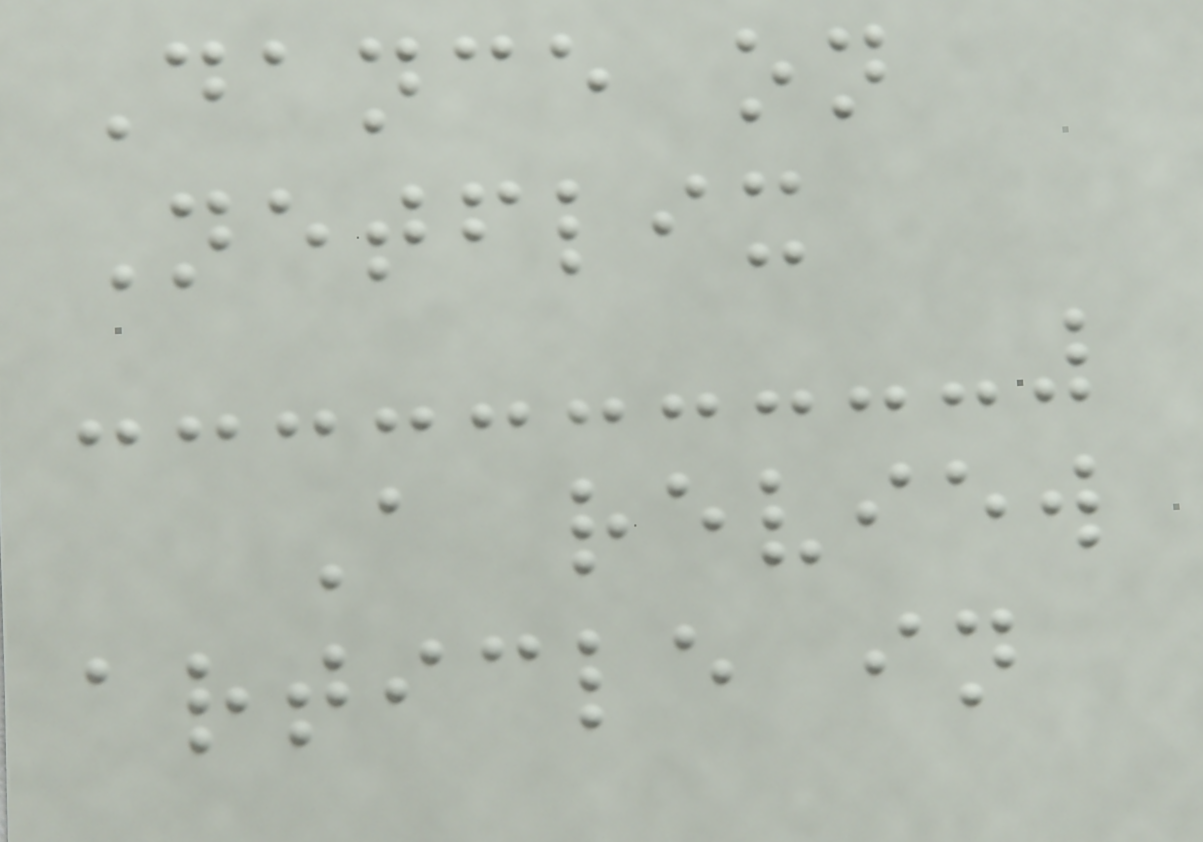Dance on
Netflix
A review
article in
